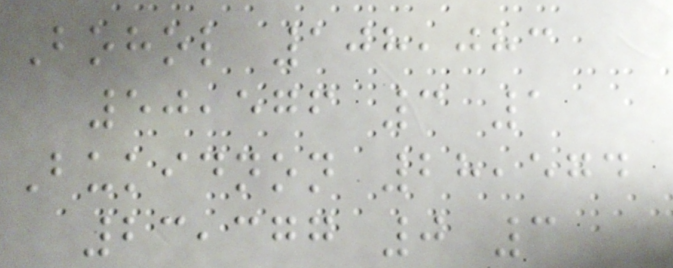Bohol 108,083
50,576 3 1
Bukidnon 28,574
23,377 0 3
